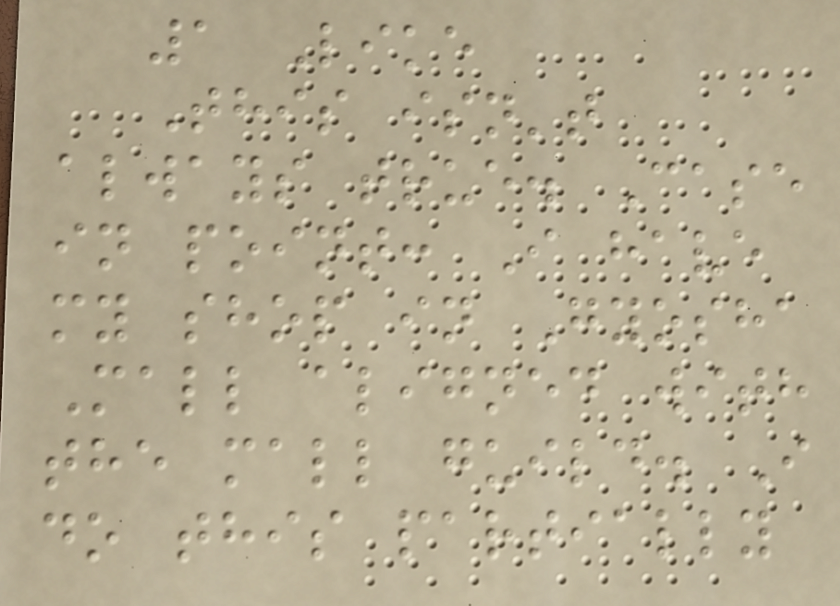1 Like
This isn't
always true. Case
in point: I have
my shop in Gyosha
Mall aligned with
the mall guild. I
do this partially
